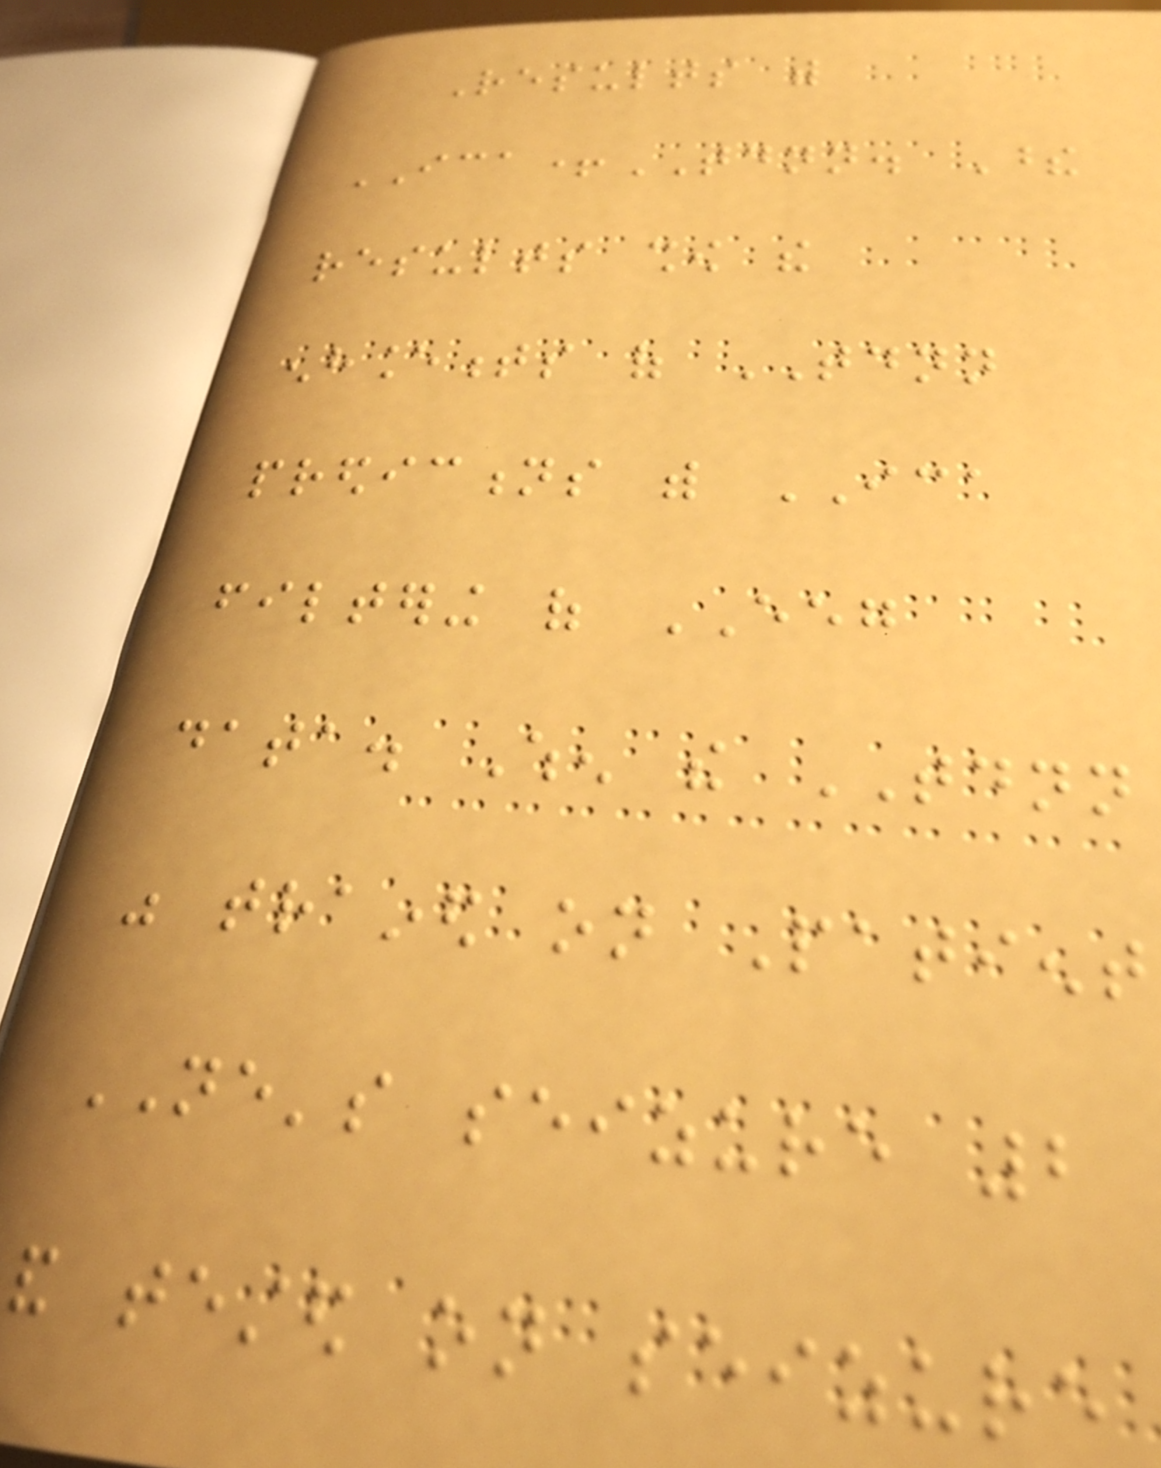Results with
ICA+TDNN. These
results show the
enhancements of TDNN
predictions with ICA
filtering of EEG
data. When the TDNN
was trained on Patient
NE's seizure 2
and tested on seizure
